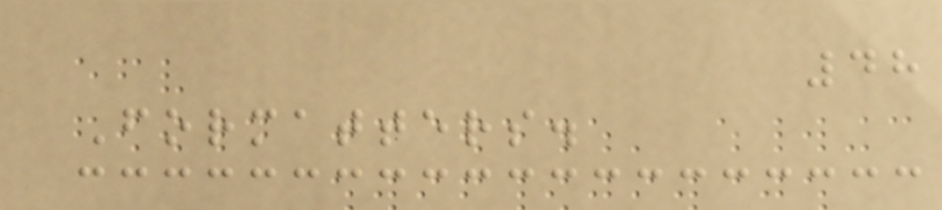48
Formatters.
